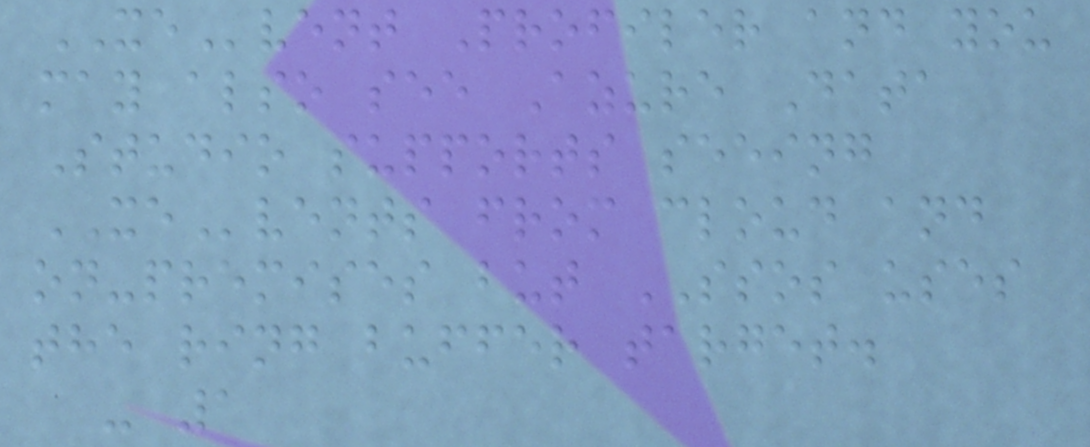XEvent Profiler and you
may also see Azure Data
Studio supports seeing
XEvents from cloud and
on-premises but SSOS uses
the ring buffer target.
- 1
